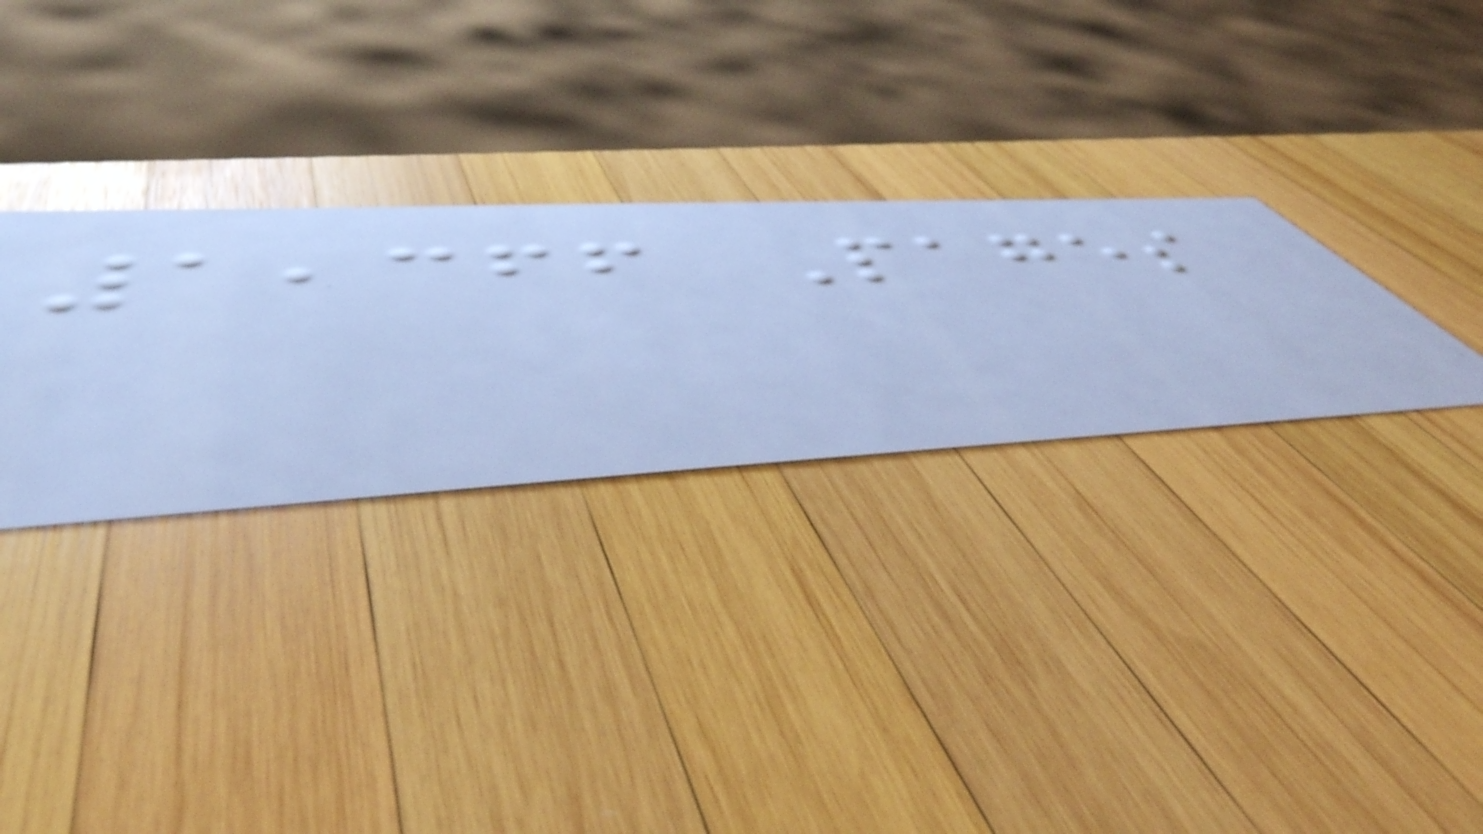1,366 Pages
